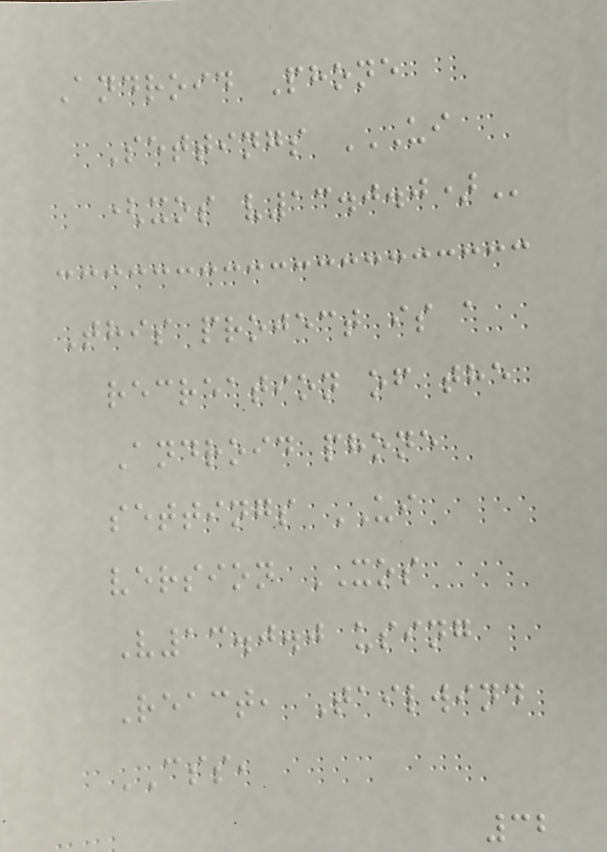Android Phone
Settings UI
(XOS V13.0.0)
This project is a
recreation of the
Android phone
settings UI
version XOS
V13.0.0 using
React, Tailwind
CSS,
32
